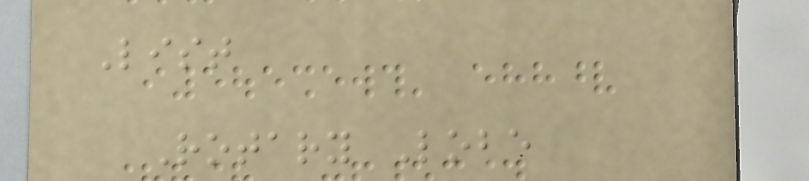List
Rotary Lobe
